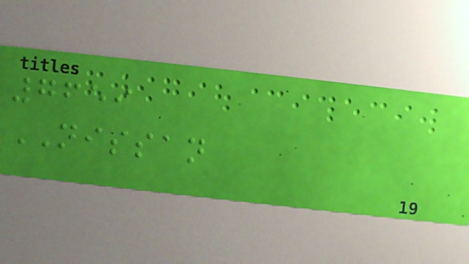7659
NISSAN
